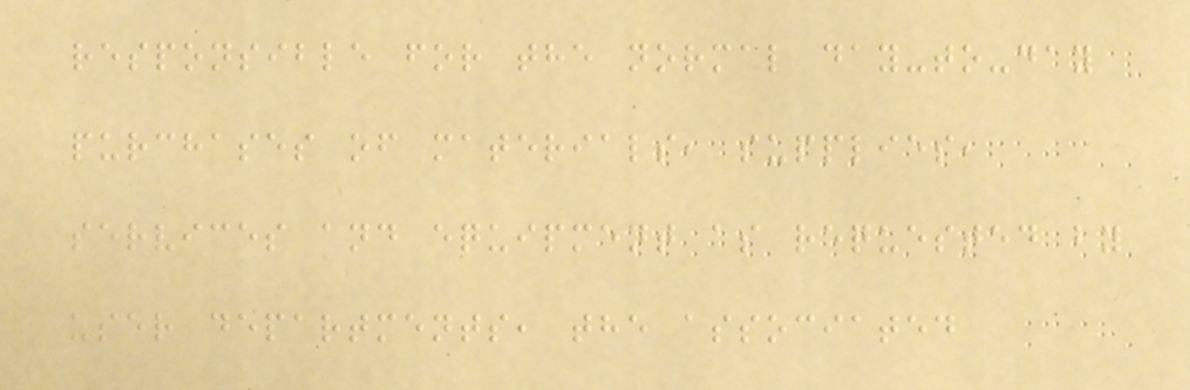responsible for the normal day-to-day
purchases of materials, supplies,
services and equipment as requested by
user departments, the associated
